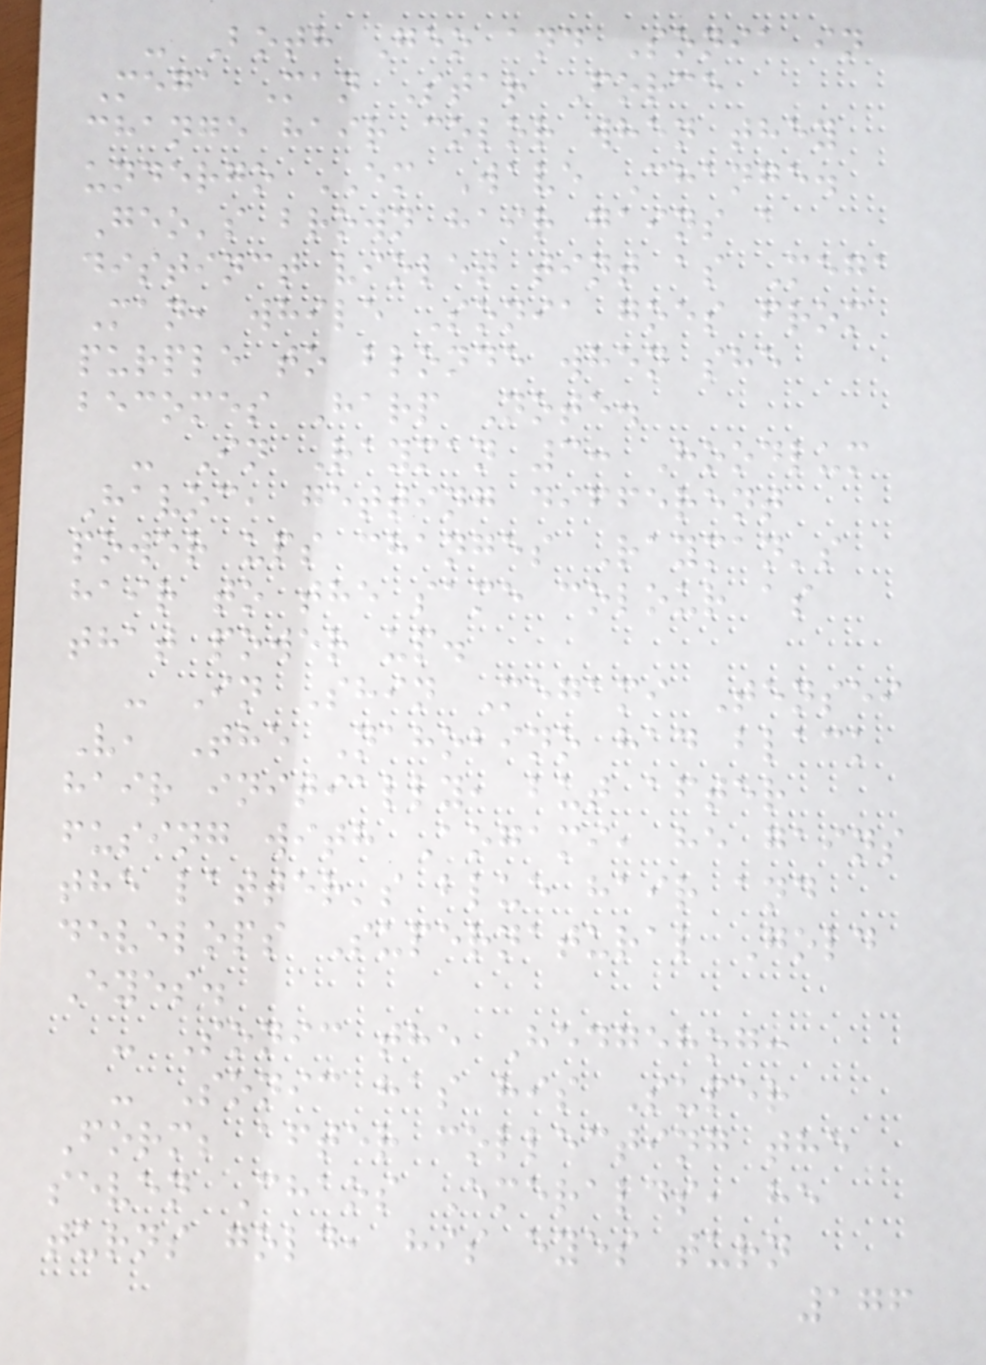- Both Geo and Sonia in
Mega Man Star Force
change hair color when they
undergo EM Wave Change.
Geo's brown hair gains a
distinct violet tint as Mega
Man, while Sonia goes from
purple to blonde when she
becomes Harp Note.
- In Rayman 3: Hoodlum
Havoc, getting different
power ups changes Rayman's
hair to the same colour as
that power up.
- In Shin Megami Tensei
V, The Nahobino had black
hair initially, but after
fusing with Aogami, he gains
the latter's blue hair and
develops Supernatural Gold
Eyes.
- Sonic the Hedgehog:
- Sonic has his Super
Form; after collecting the
seven Chaos Emeralds, he
turns gold, his eyes turn
176
